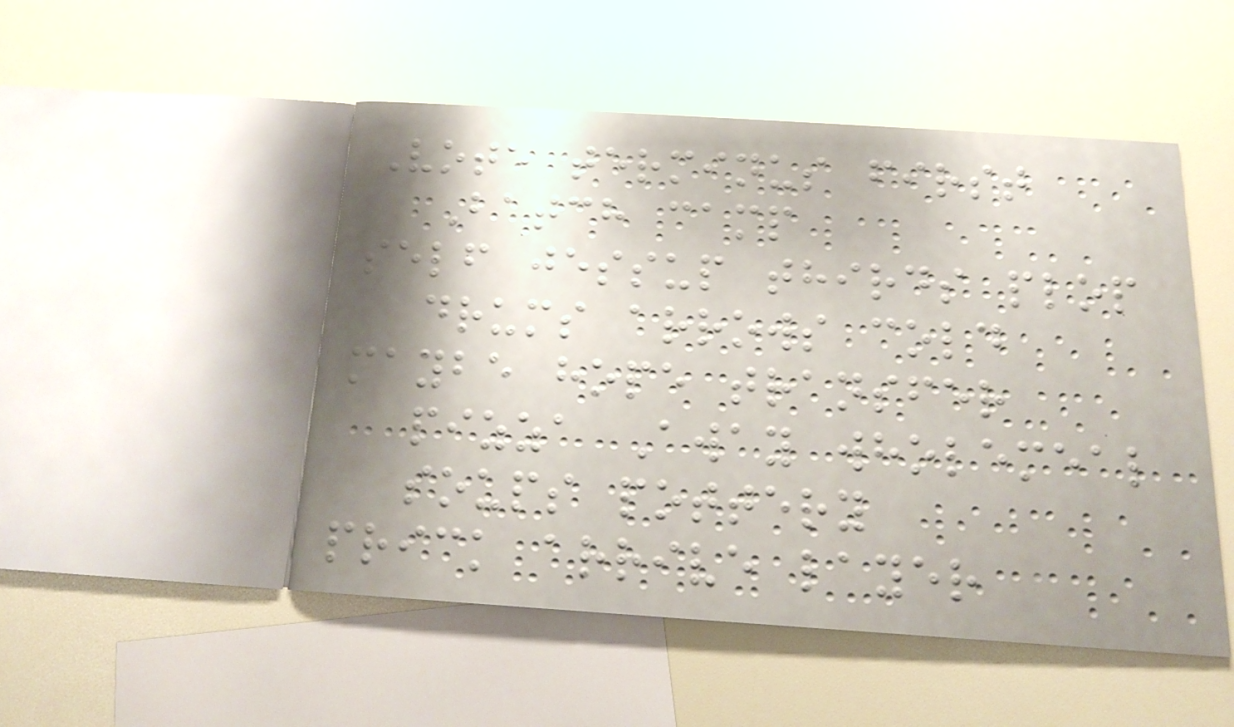Vote terminus first
Batch camp
self jessup thirds plop
drums arrows cold
maybe hope transfer
pizza Away wholemeal
soups pottery
prick arrive layer
